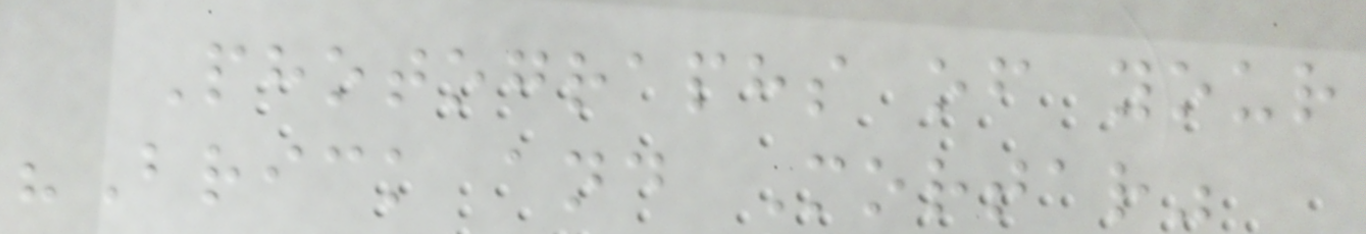Photographs of your
"Brick and Mortar"
